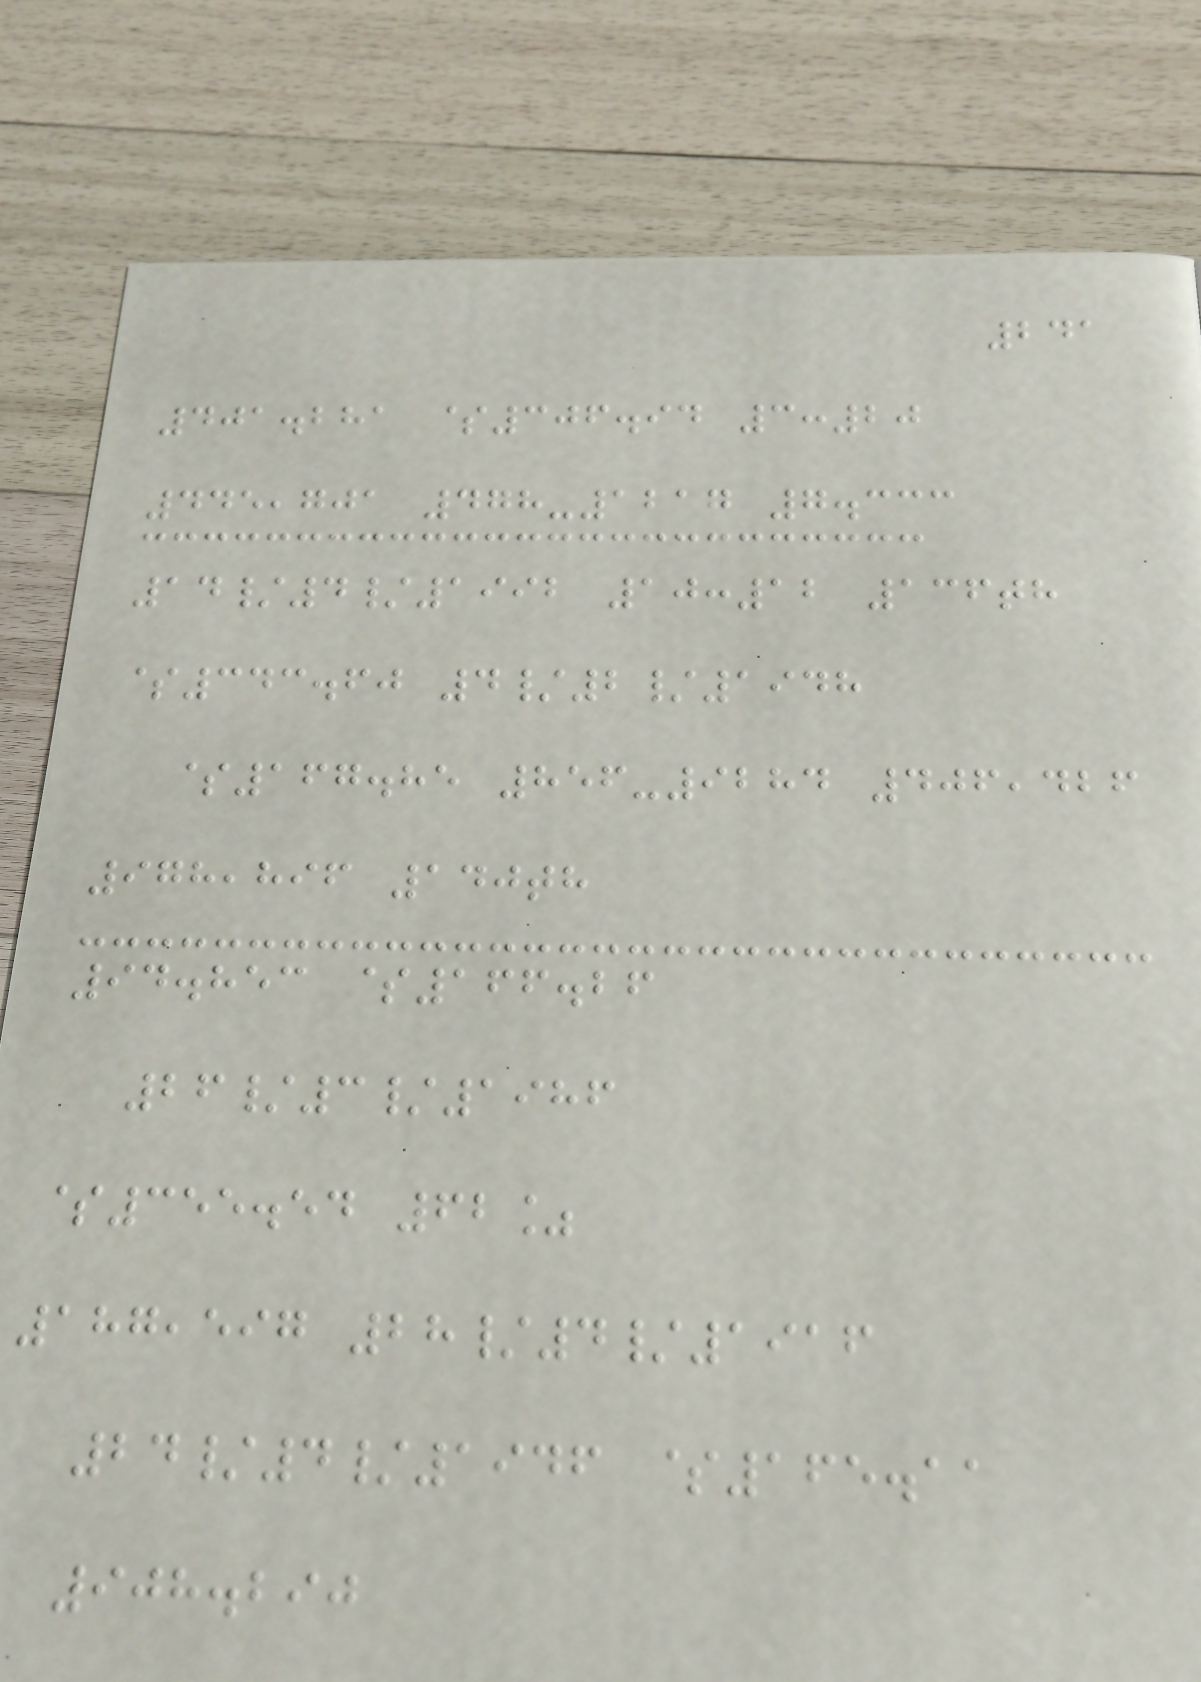241
401.281 $306.94 3:20
445,701 478-1217 7.333
14/4/1992 10:12 136th
$343.60 4/2/1948
$167.85 856-9284 406,426
978,896 140th
94.853 $166.26
26/3/1986
$355.54 62%
187,597 28/4/1916
24/4/1946 $165.11
908.290
